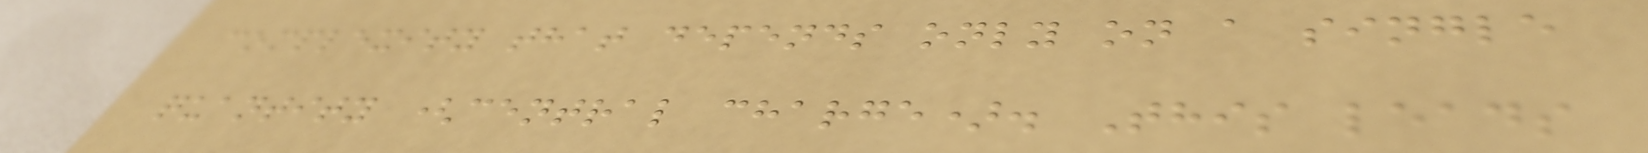complexity that depends only on a single
quantity (central charge). This leads
